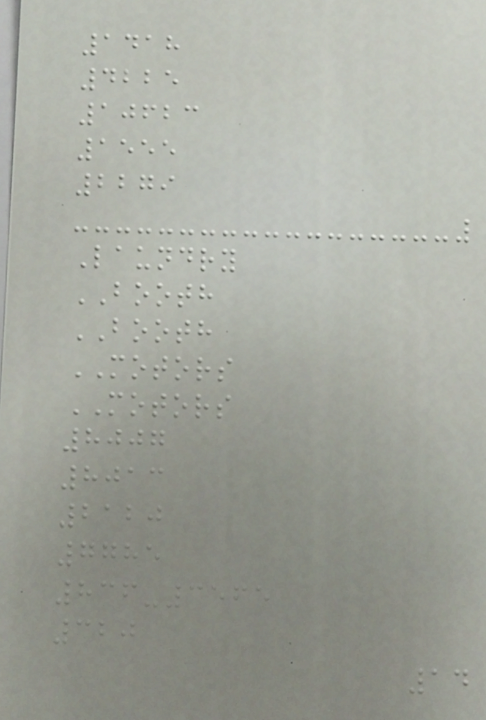1418
4225
10623
1555
2279
Laundry
BOOTH
BOOTH
MOTORS
MOTORS
8007
8013
2120
7785
836-3565
320
14
